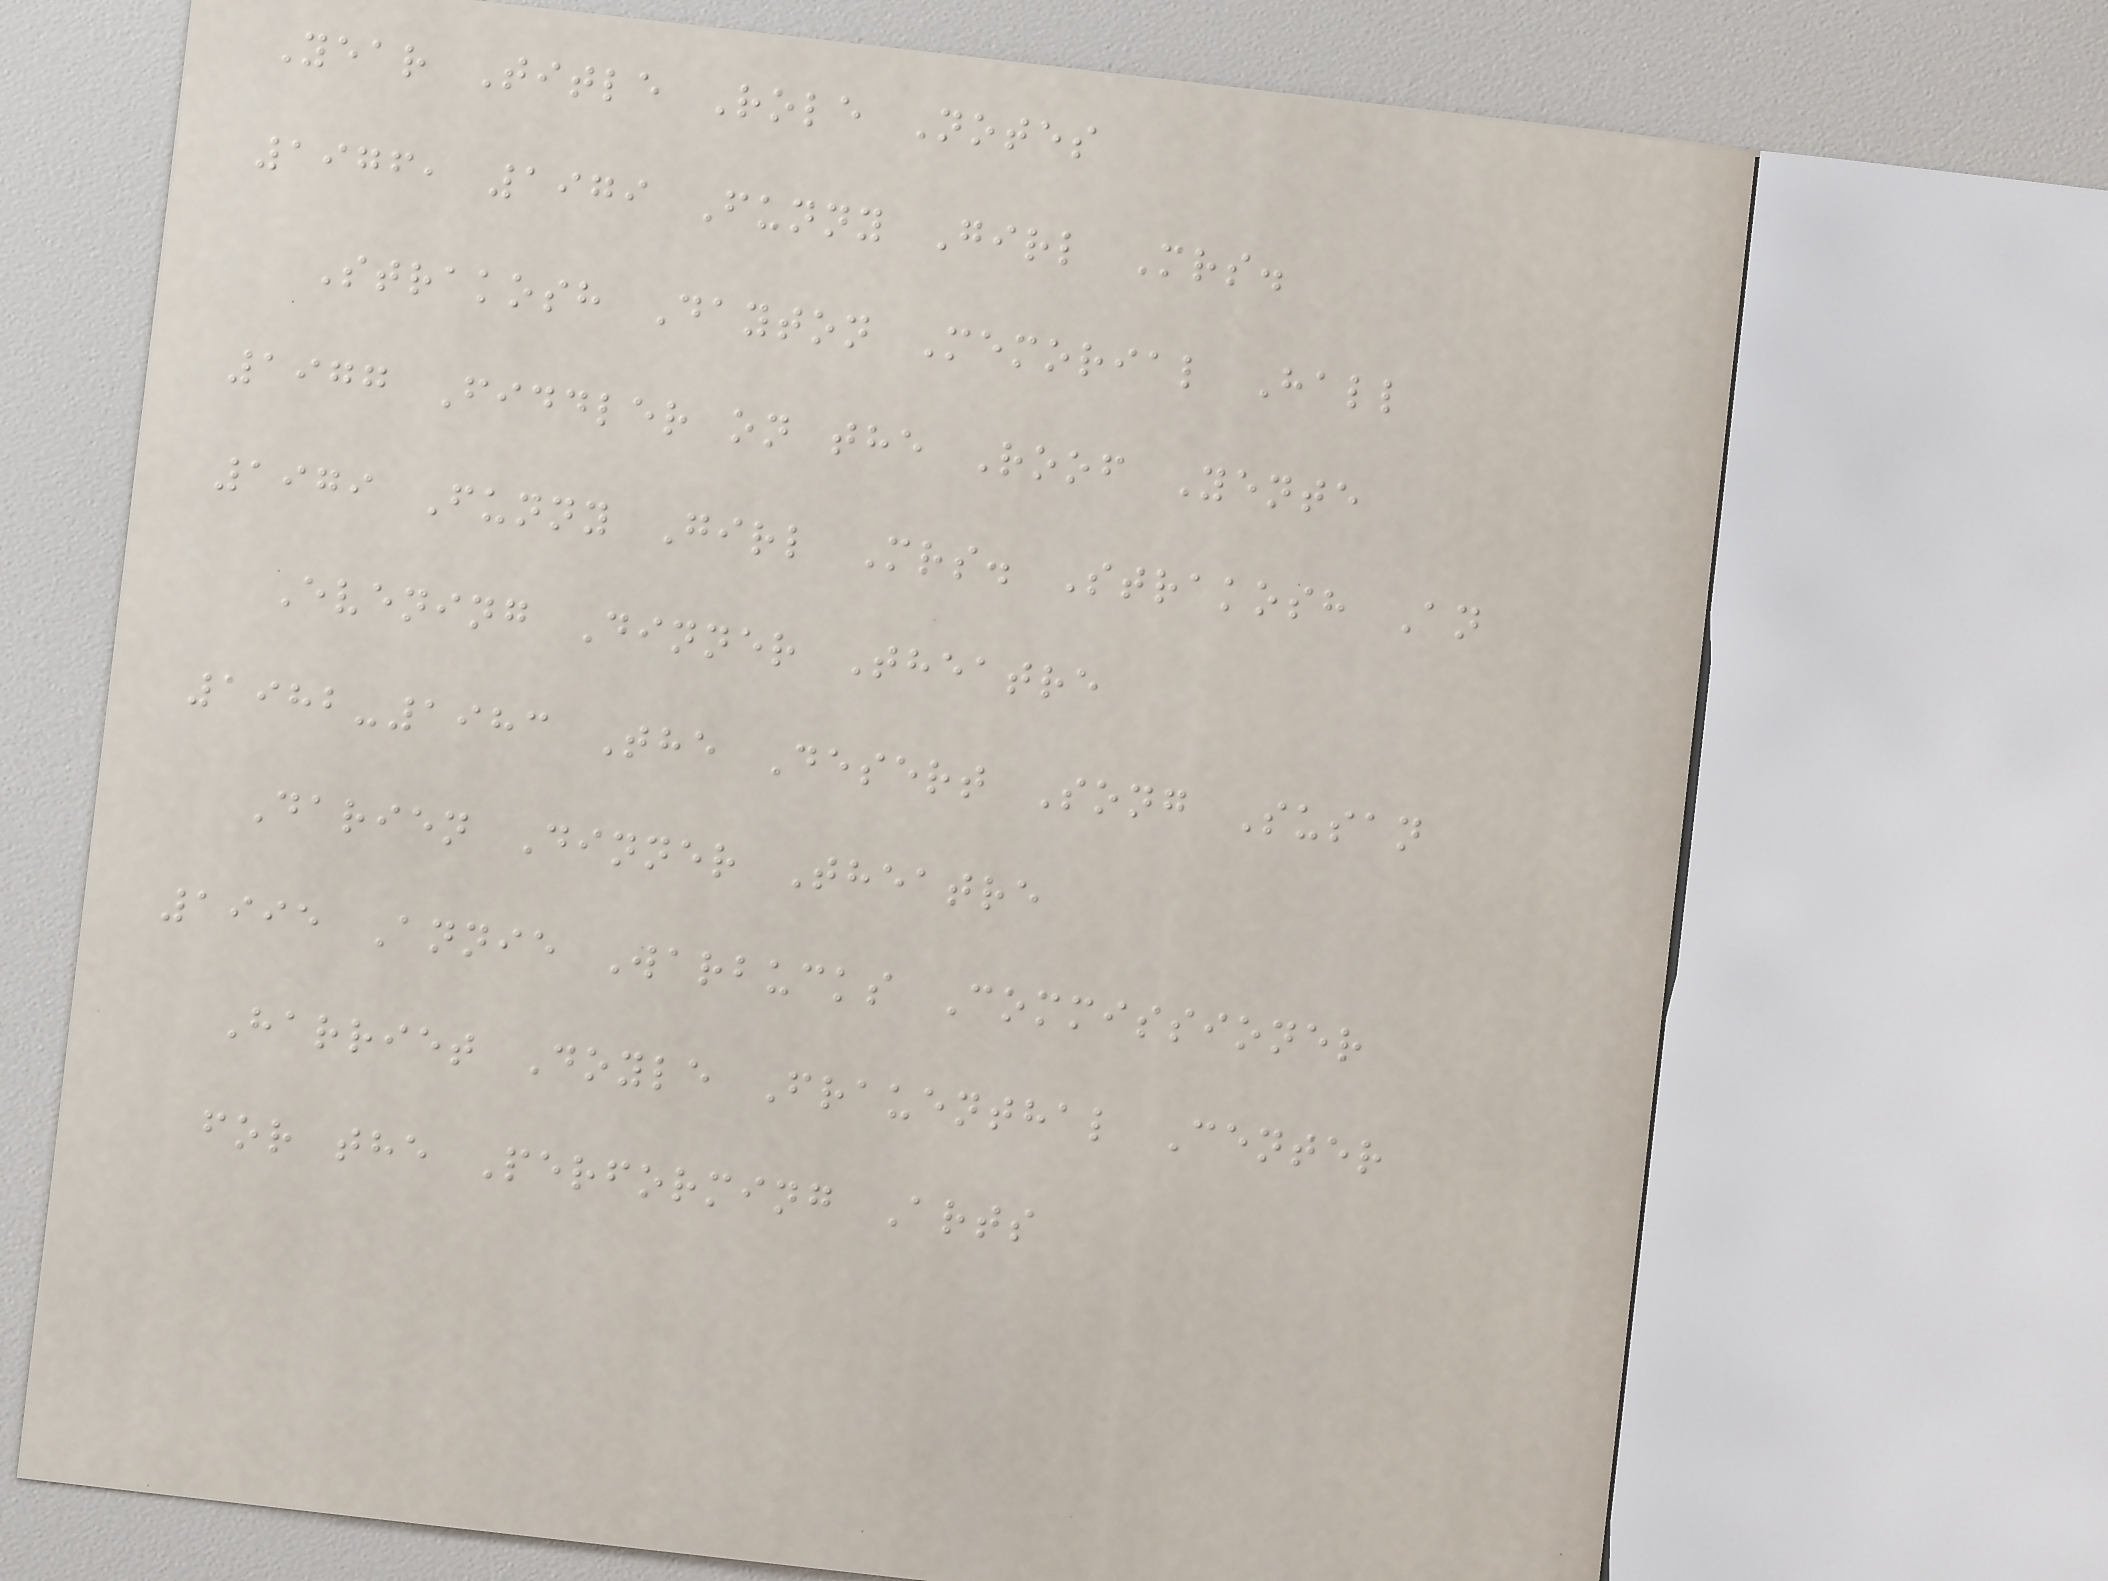Year Title Role Notes
1976, 1979 Funny Girl Mrs.
Strakosh Dayton Memorial Hall
1977 Fiddler on the Roof Yente
1979 Funny Girl Mrs. Strakosh An
Evening Dinner Theatre
1982-1983 The Desert Song Susan
Darien Dinner Theatre
1995 Annie Warbucks Commissioner
Harriet Doyle Frauenthal Center
for the Performing Arts
